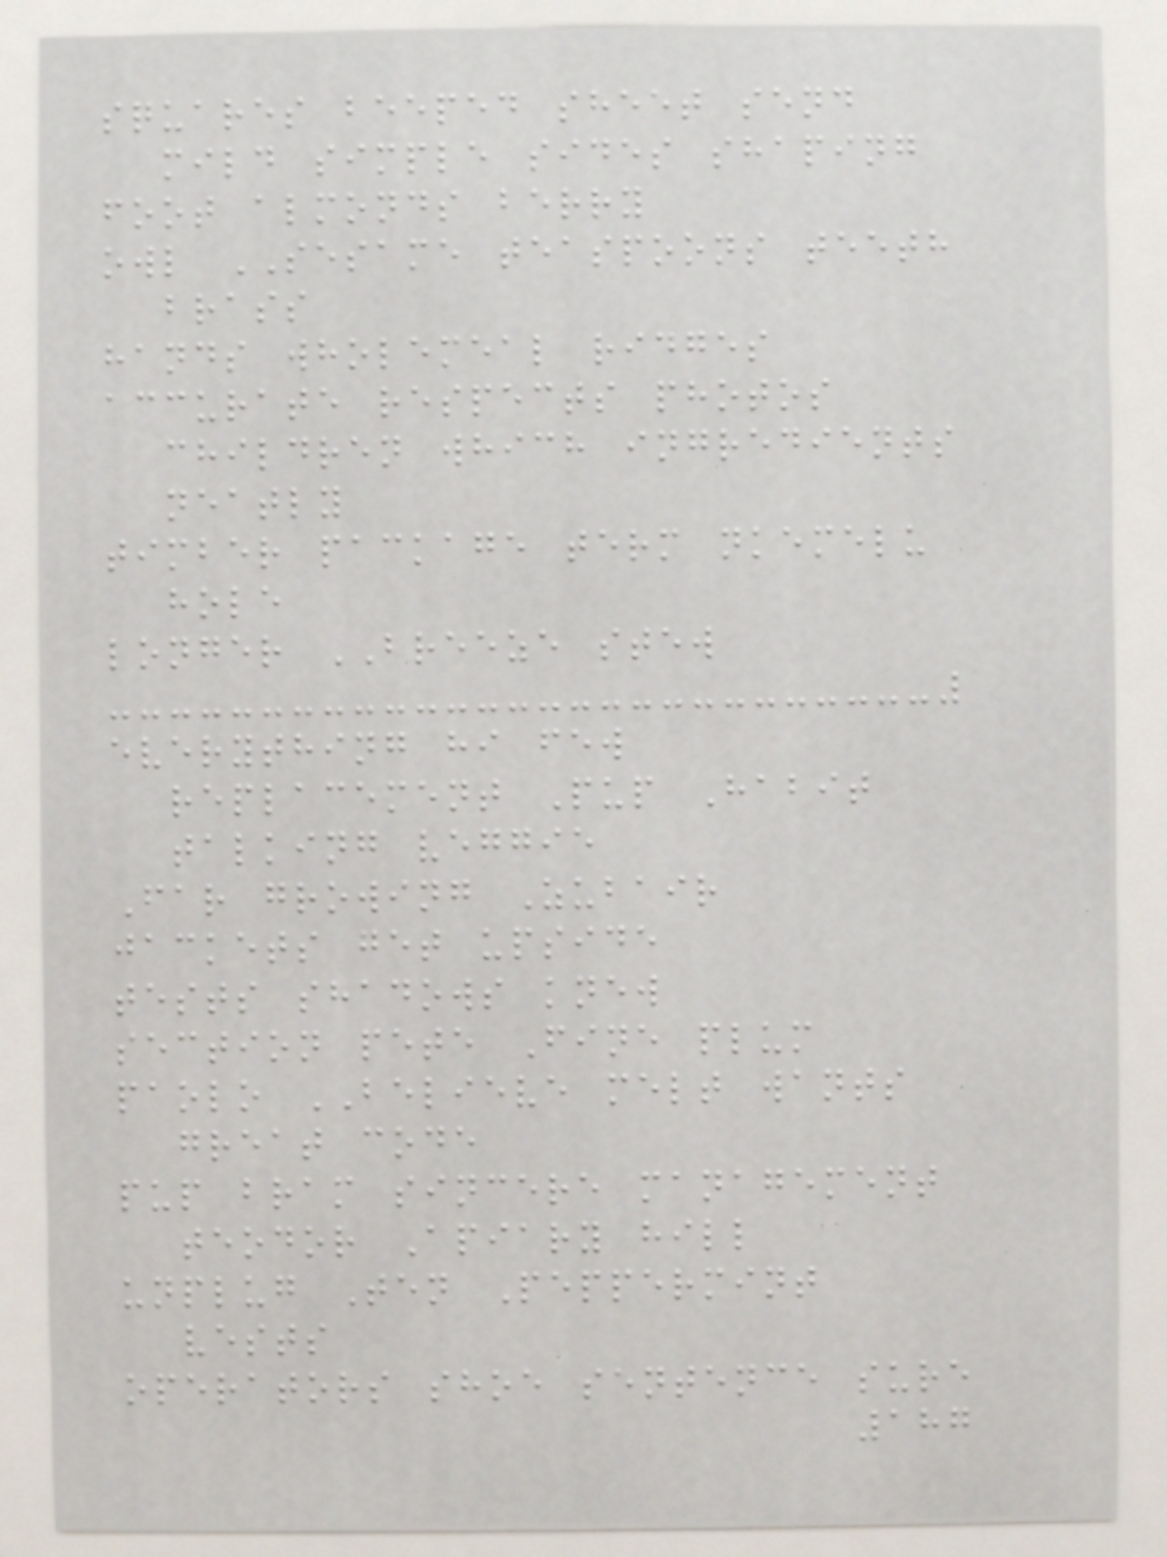squares beeped sheet send
mild simple sides shaping
foot almonds berry
owl SESAME teaspoons teeth
brass
hands wholemeal ridges
accurate respects photos
children which ingredients
neatly
timber package term nkemelu
hole
longer BREEZE stew
everything hi few
replacement Pup Habit
talking veggie
Far growing Zubair
jackets get upside
tests shadows knew
section pete Fine plum
paolo BELIEVE melt wants
great code
pup bram sincere management
teodor Apiary hill
unplug Ten Peppermint
vests
operators shoe sentence sure
187
